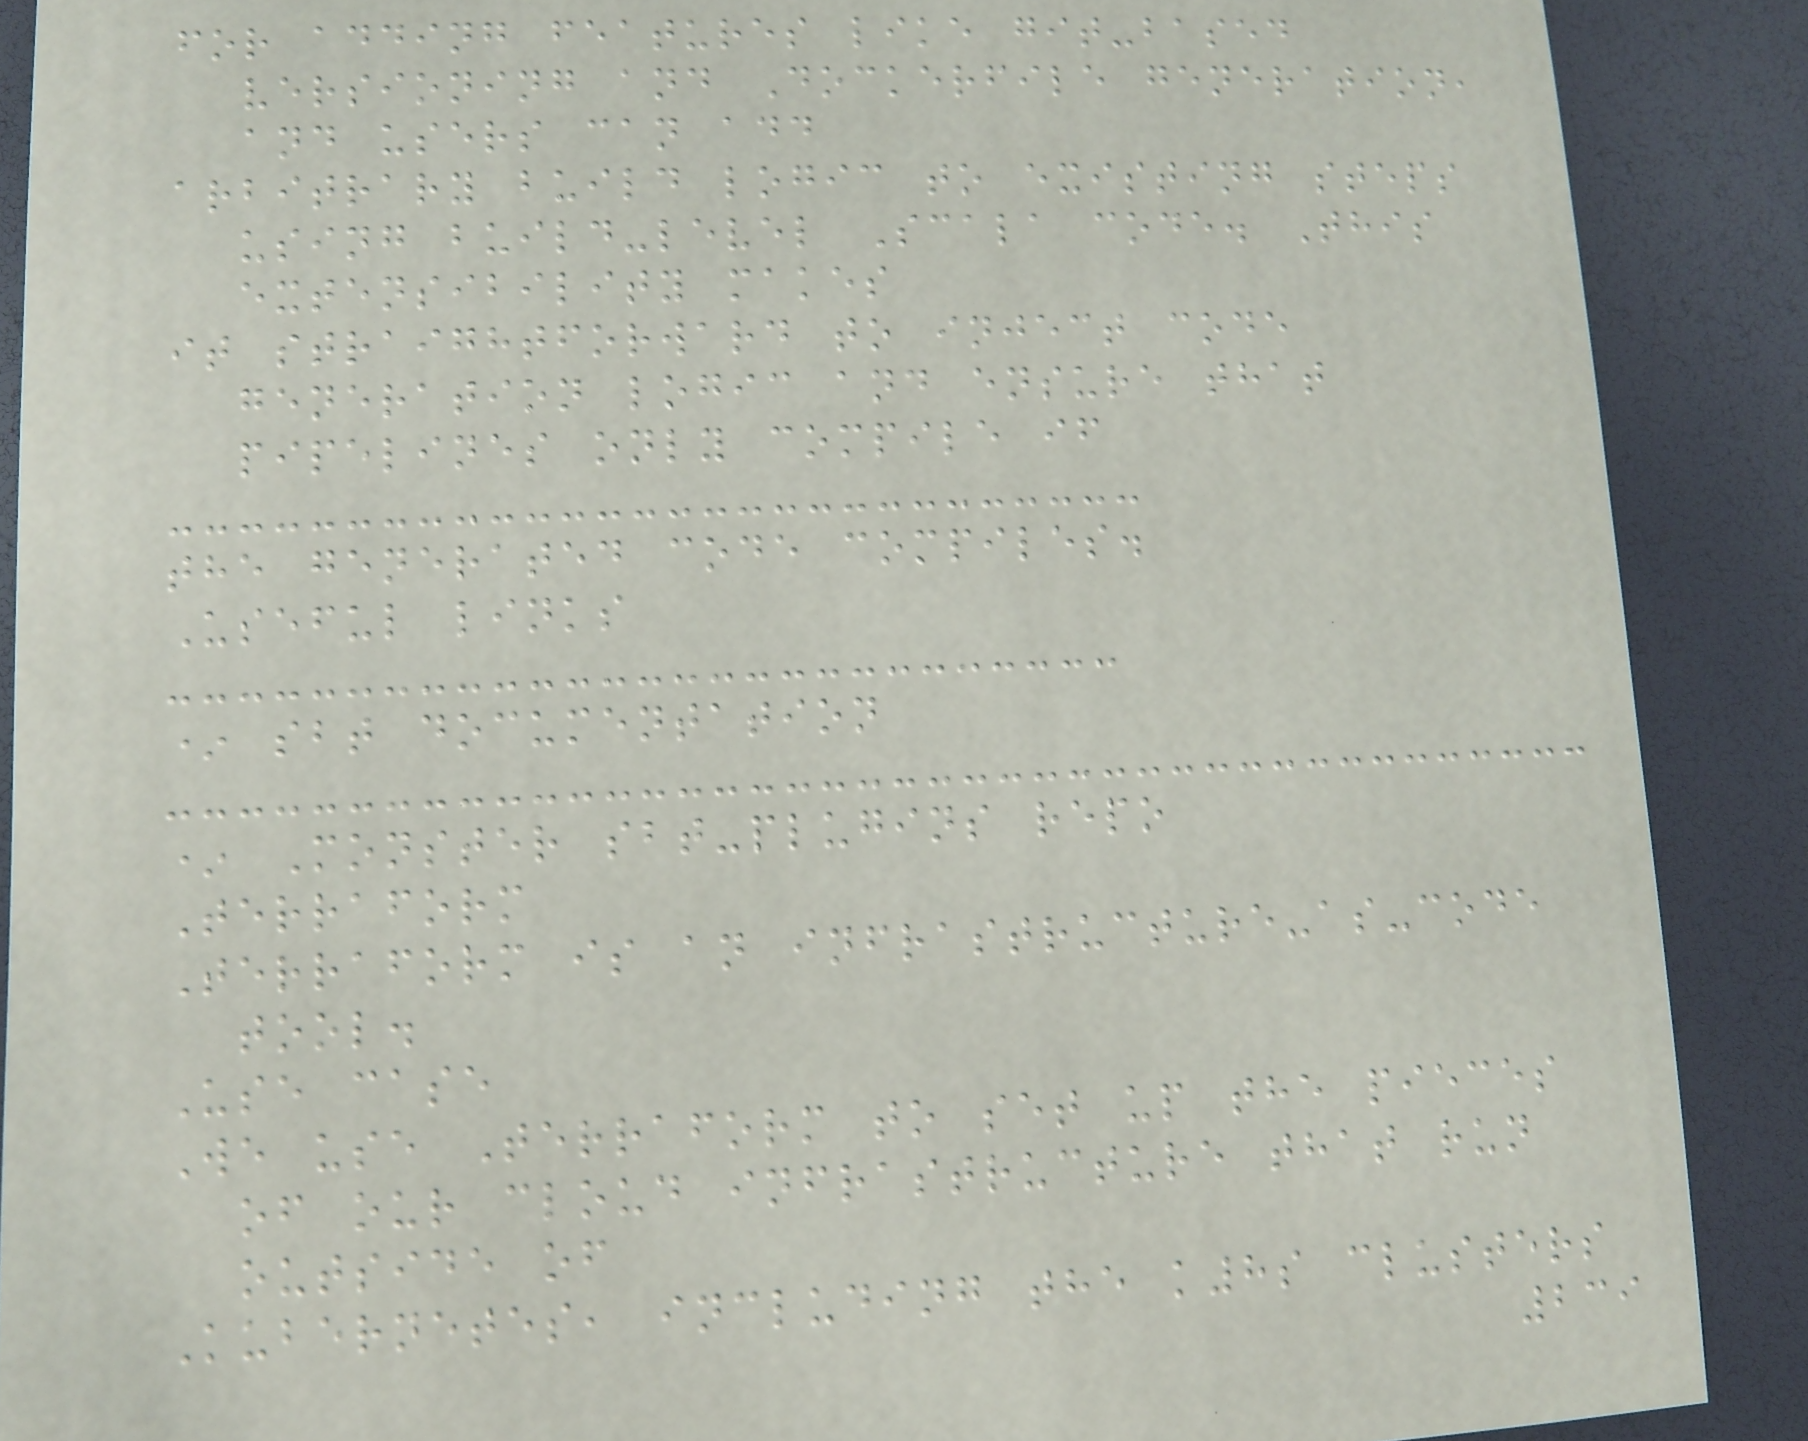for adding features like git-based
versioning and Dockerfile generation,
and users can add
arbitrary build logic to existing steps
using build-level Scala code. This
extensibility makes
it straightforward to inject code
generation logic and ensure that
pipelines only compile if
the generated code compiles.
Useful links
* sbt documentation
* Monster sbt-plugins repo
Terraform
Terraform is an infrastructure-as-code
tool.
Use case
We use Terraform to set up the pieces
of our cloud infrastructure that run
outside of
Kubernetes, including the k8s clusters
239
